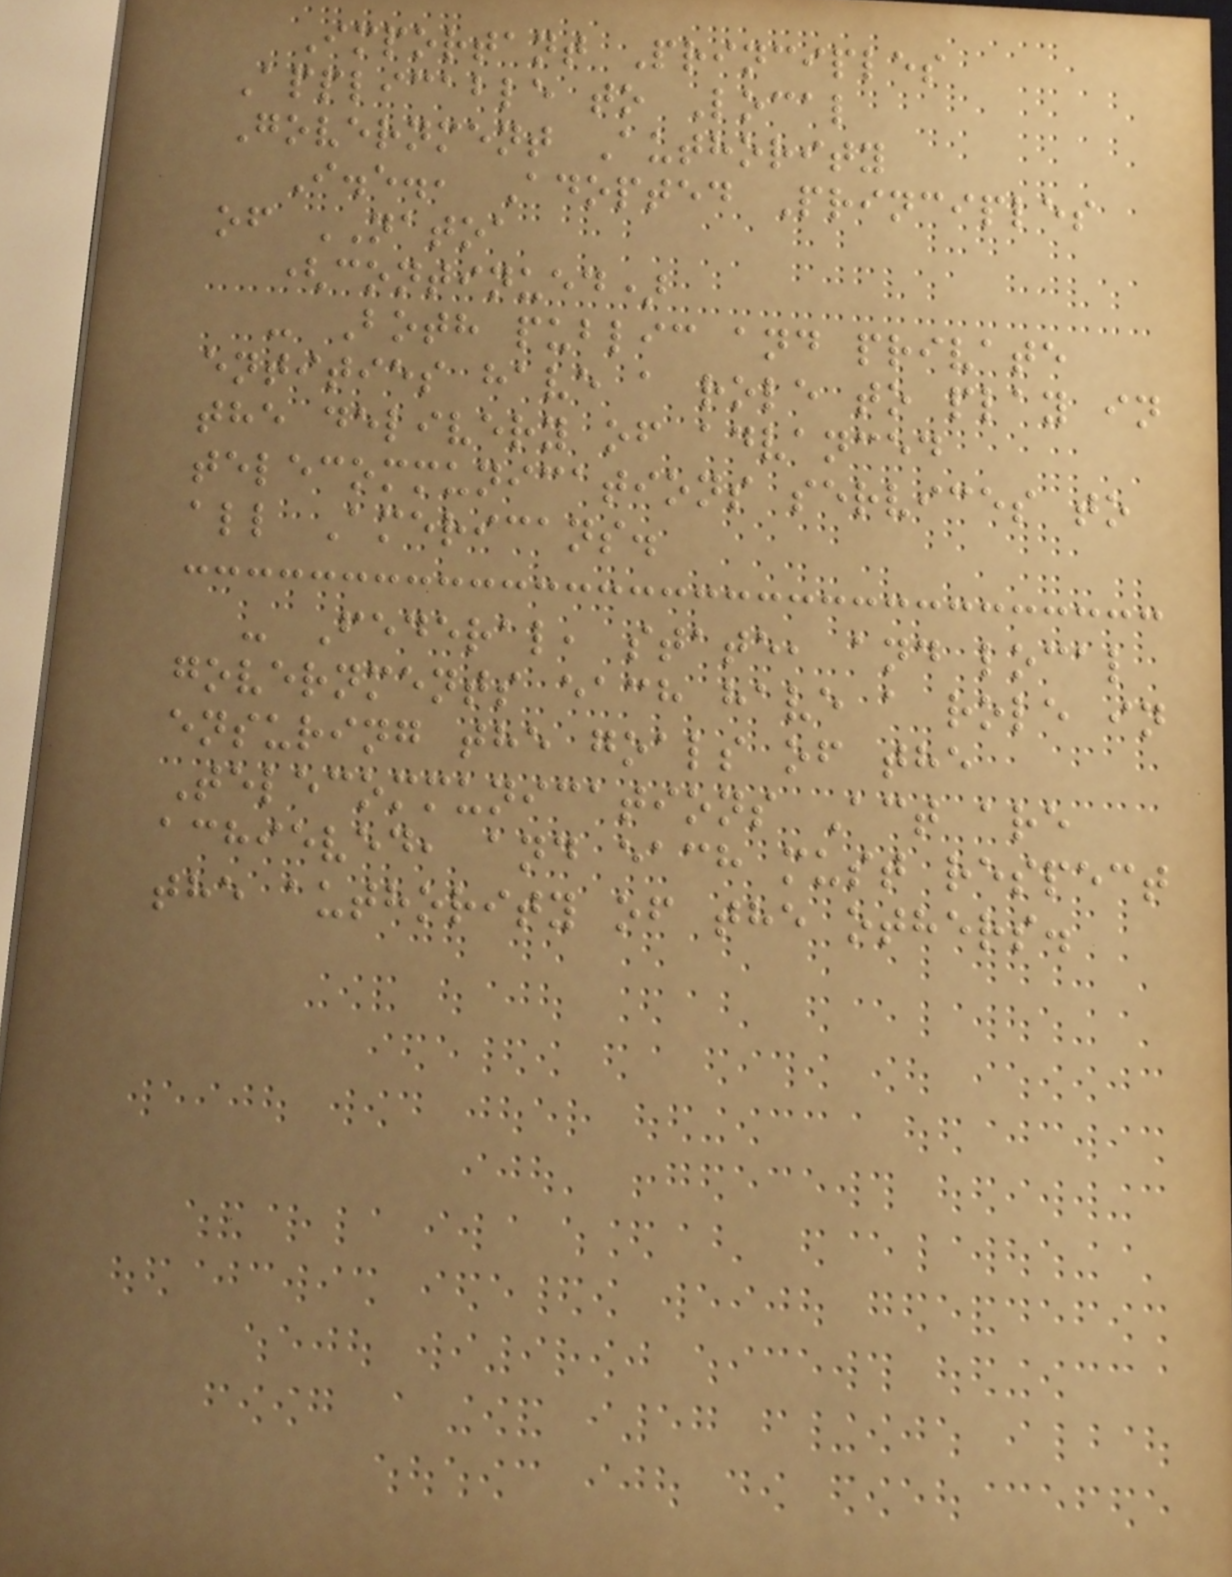Important Principles
Applicable to Local
Government Authority
I.e., Adopted Principles
of NATOA
(continued)
- Both public and private
entities have a role to play in
the delivery of advanced
telecommunications services to
all Americans.
- Federal, state, and local
governments each have a role in
ensuring the goals of the
Telecommunications Act are
achieved, and each must respect
the authority of the others.
